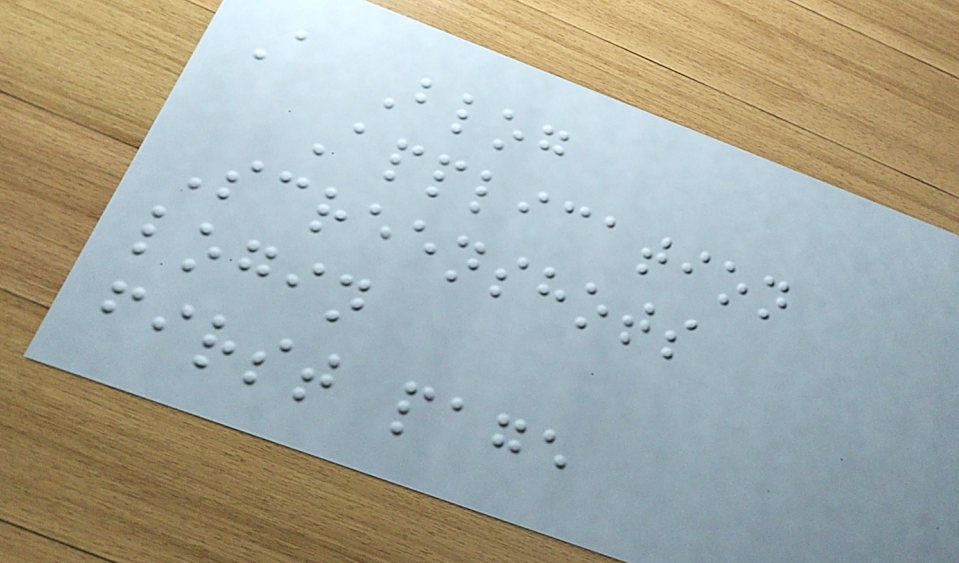A Blog
Application
Screenshots
login
first page
